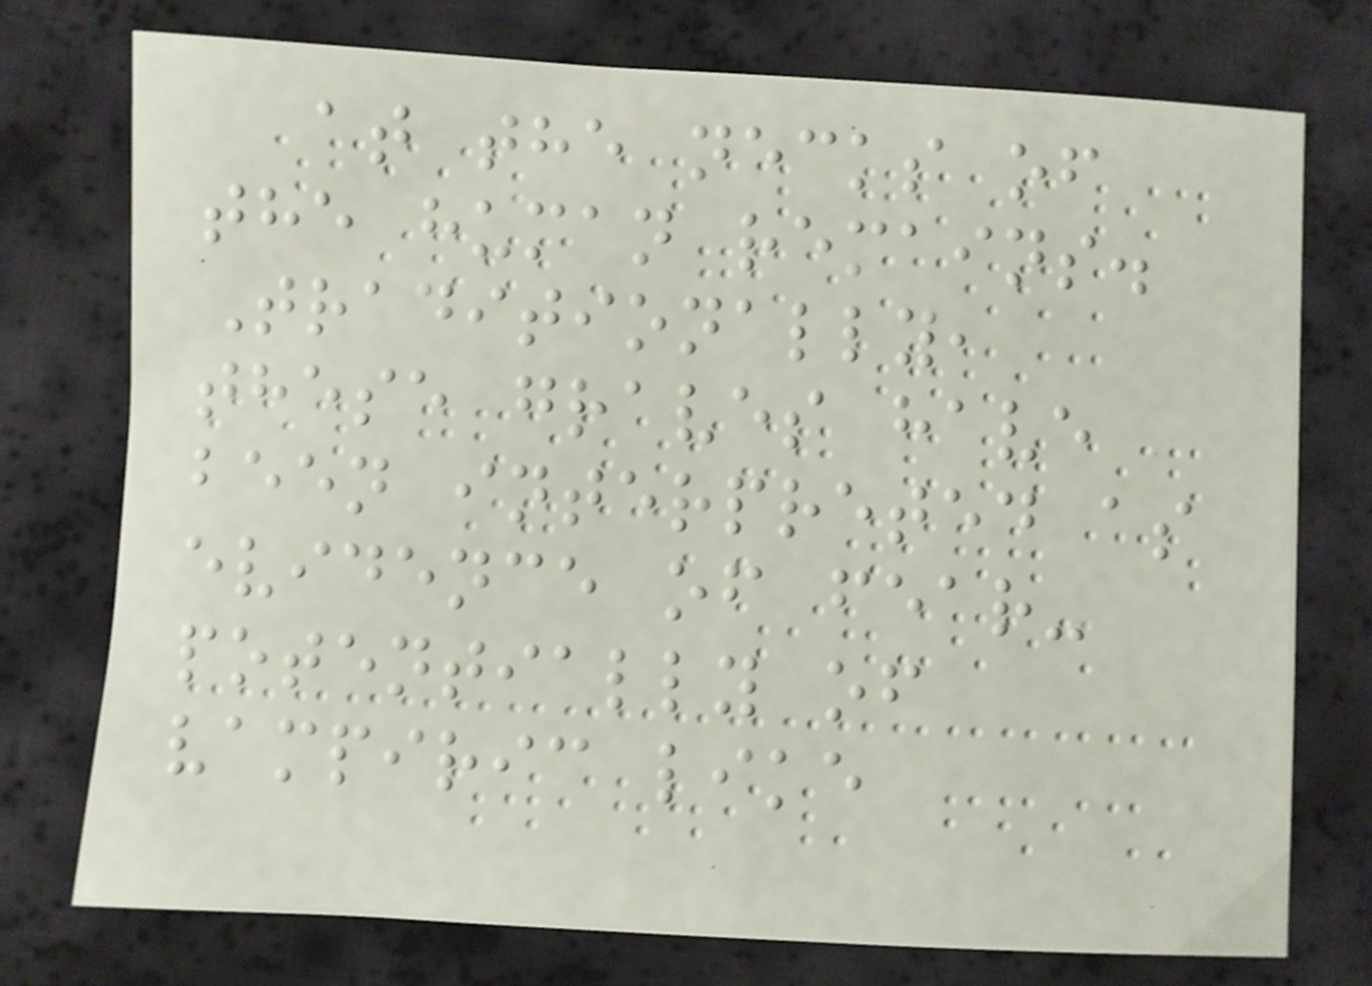at the necks of
the human remains.
Traditionally,
these graves have
been interpreted as
evidence of fear-
potentially of
vampiric like
